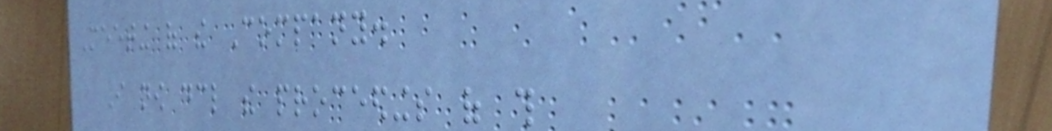Meeting of the Company.
I now declare the proceedings of this
